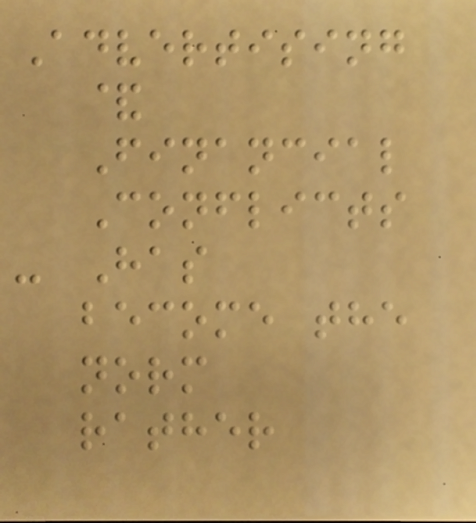Advertising
&
Financial
Conflicts
- Has
become the
norm
rather
